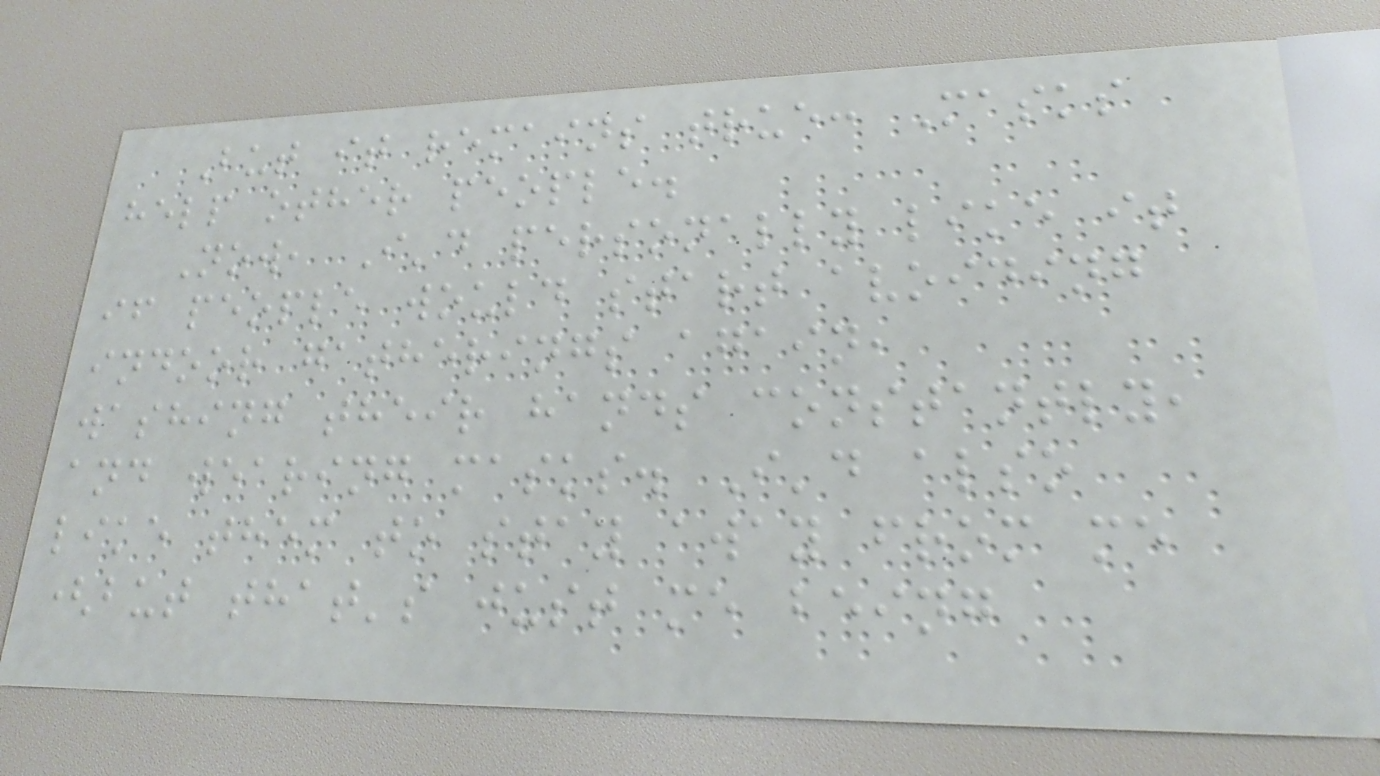But it remains true: Masks
help other people.
Now, I'd personally like it
if people would start avoiding
indoor gatherings again,
washing their hands constantly,
and wearing masks. I'd also
like them to stay away from me
(but that's just me being
